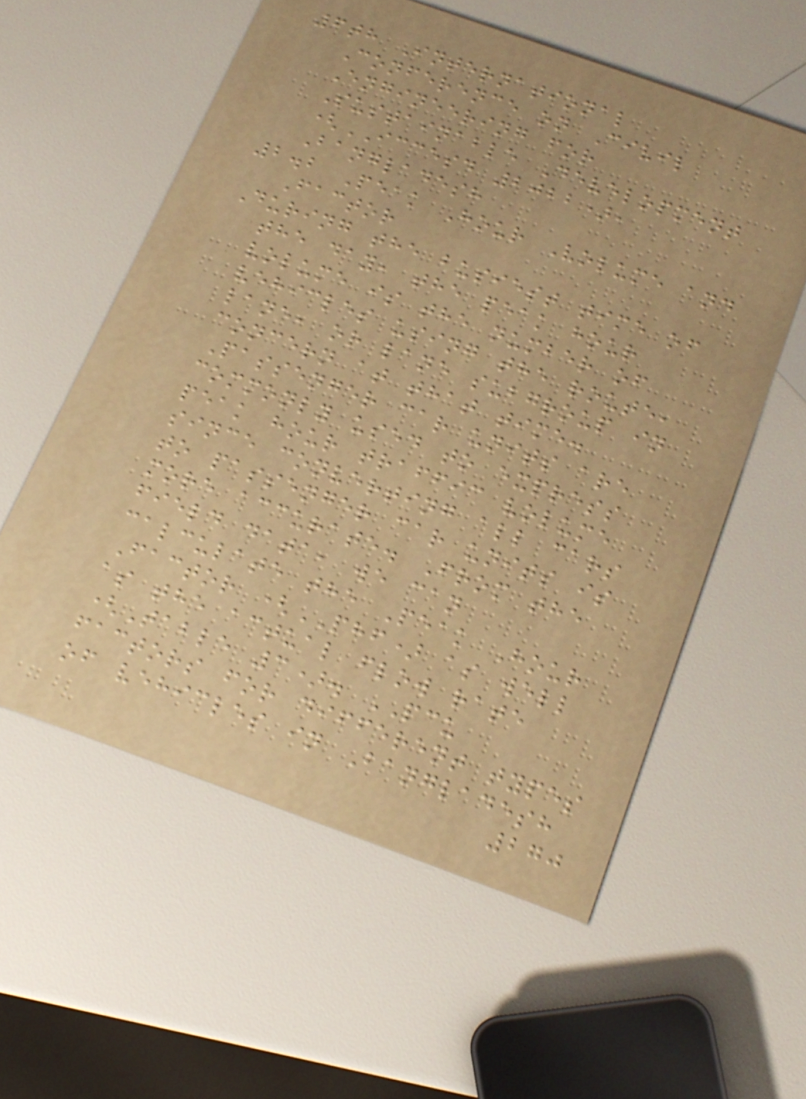6th International
Conference on Civil
Engineering for
Sustainable Development
(ICCESD 2022),
Bangladesh
2.2 Peak Hour Volume and
Factor
During the busiest time of
the day, the peak hour
volume is the number of
vehicles using the route,
lane, or lane subgroup in
concern at that time.
Passenger car units are
commonly used to express
peak hour traffic volume
since converting all cars
to passenger car units is
more accurate. From the
field data, we can
calculate the Peak Hour
Factor (PHF) as well
as the actual flow rate
(Table 3). PCU
factors for different types
of vehicles in Bangladesh
270
